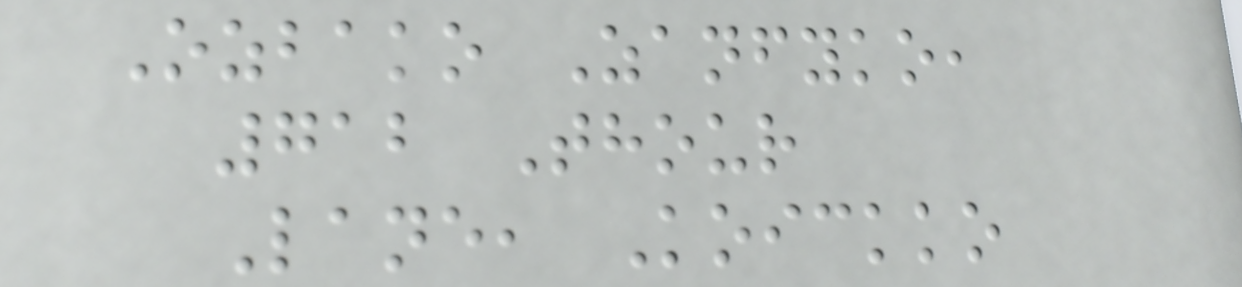Ozbako Zanfyko,
712 Thour
Lane, Koickko
